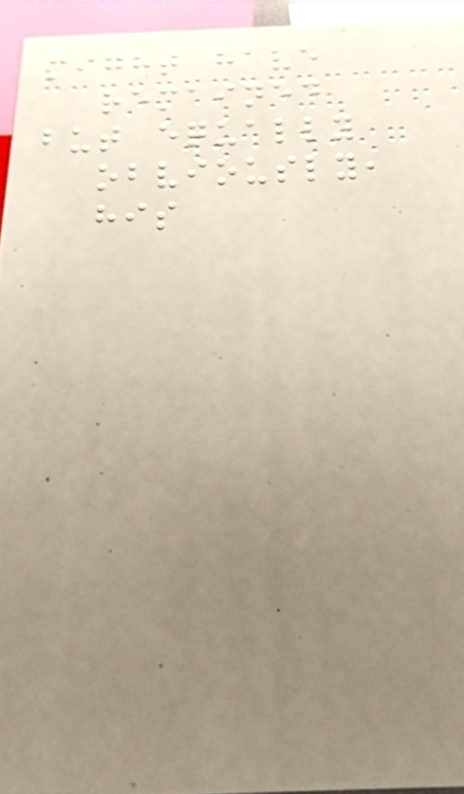might have
remained
but equally
obviously,
his
